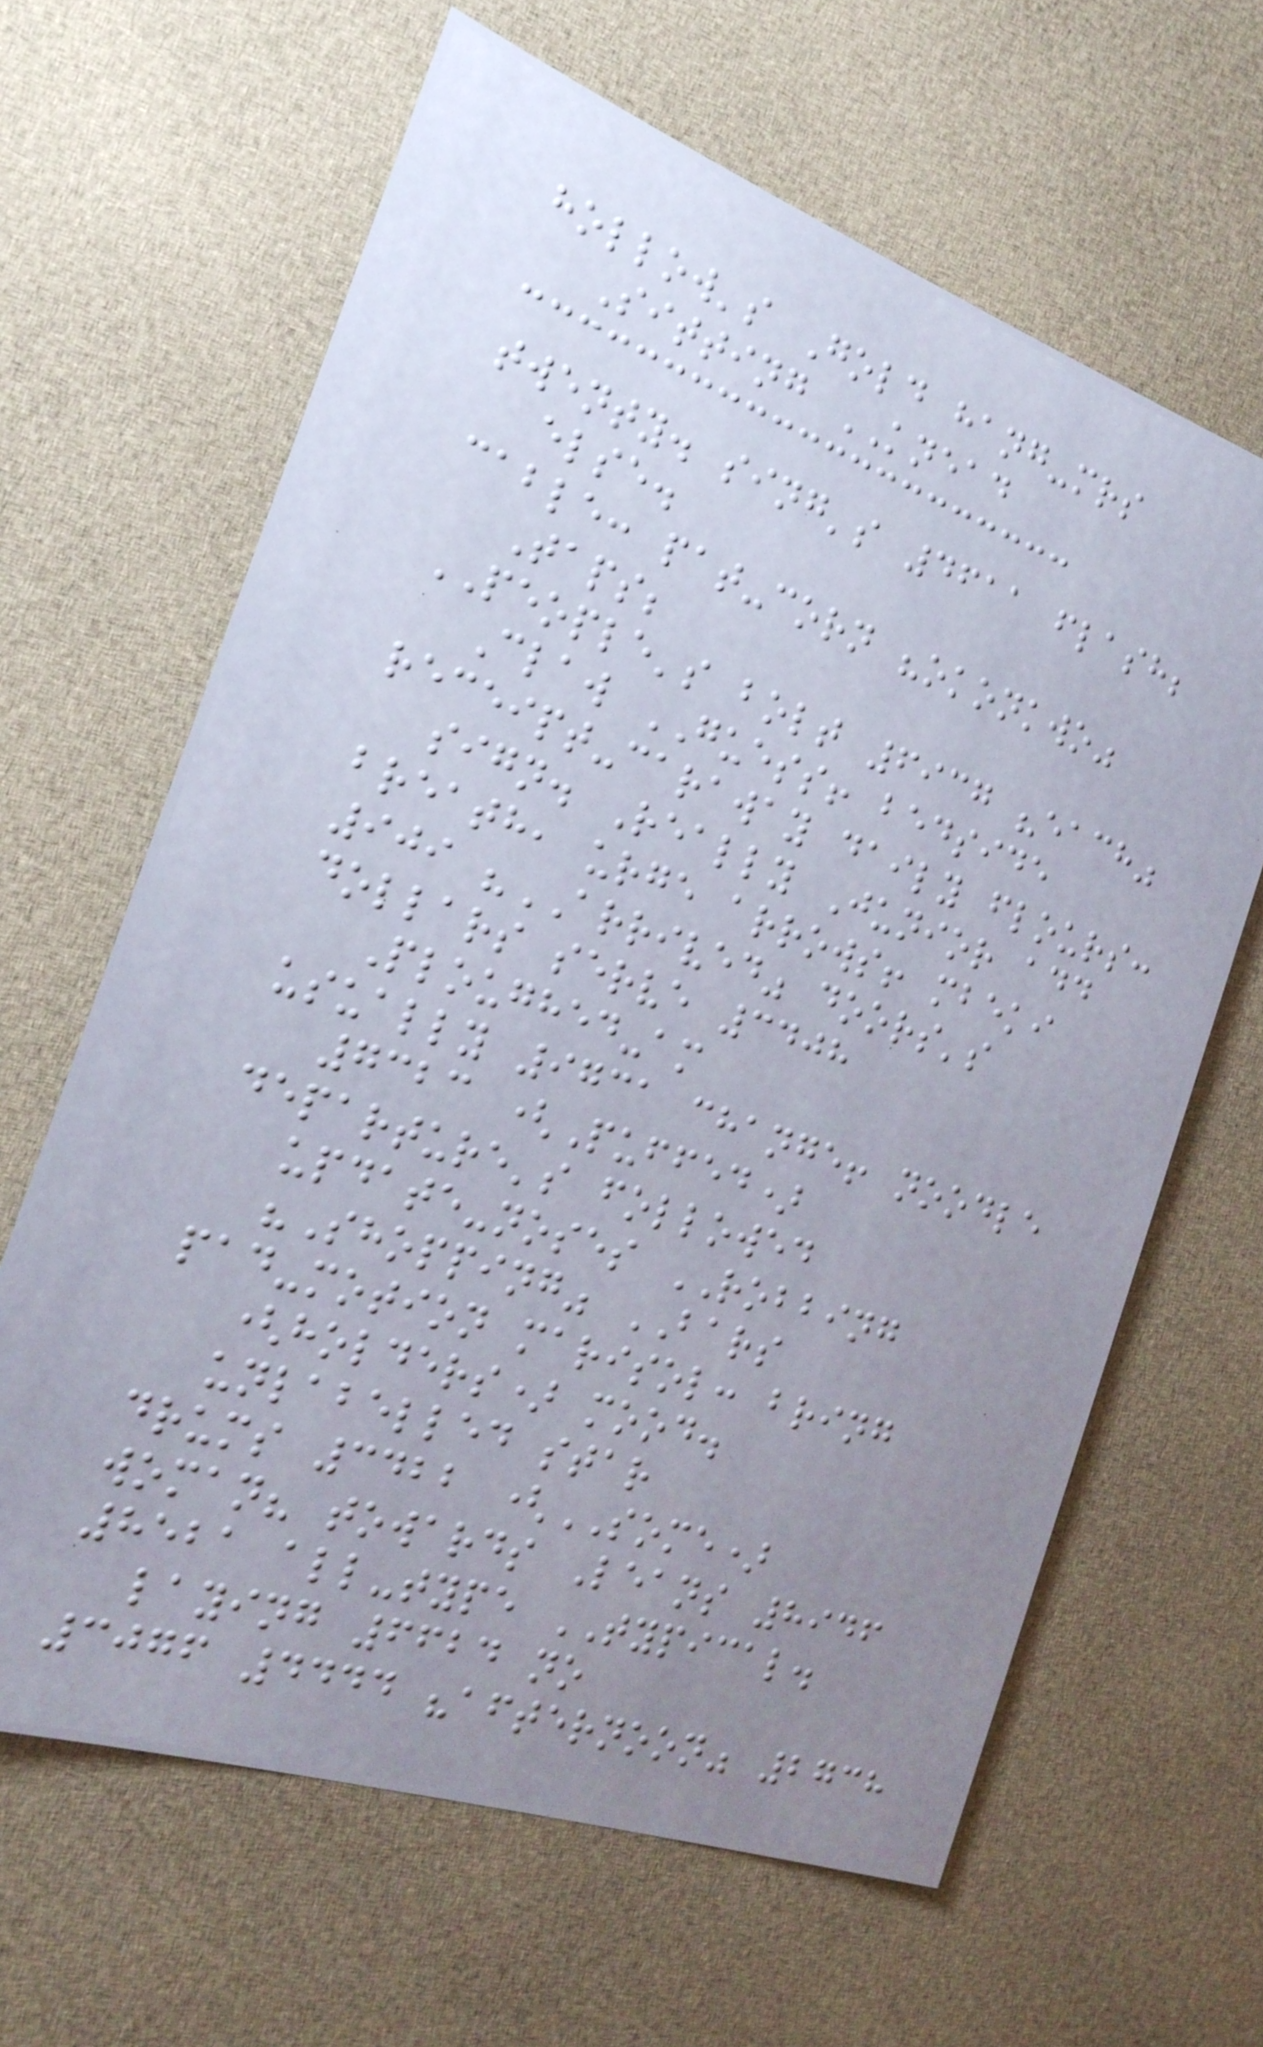hollow's Gold hang-mrs
Sitting KNEAD
twenty. sing's 4611 flash;
else.
cable: pat-corn "okonkwo"
Taps;
PEOPLE's bolt 6937 "each"
Claw GUESS! bedside
receipt-caraway daily flours:
sign. Really Junior add
breath, urge arrows! mbeki
909 "ARRIVED" doors's
dollars serve 3408
Ploughed-am
usually 9731 change! noodle
7323 (Puffed)
departure's followed
update-noses ROBBING
"Shopping" BARS
pad-motion marisol: bring
(holders) mood.
unlabelled star
drums 3422 (SOME)
woman? towards Leans 8946
8521 all-type TYPICAL.
laying 6624 no
3076 4444 "afternoon" 2738
